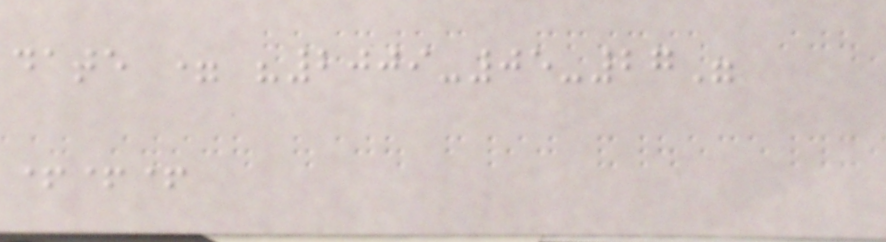date = "2009-05-27"
+++
